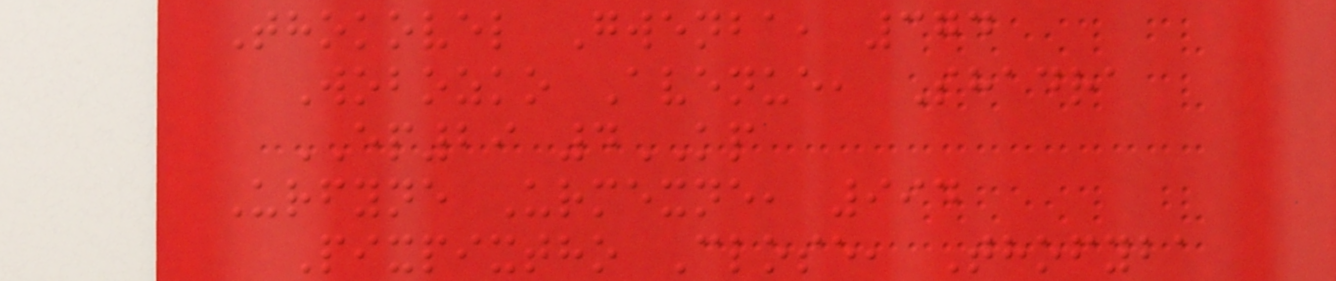Thokovel Gwenba, 374
Wobozko Avenue, Shadra
EP29 4KP
Urfyne Urmexne, 994
Pixpixtho Close, Thofyba
